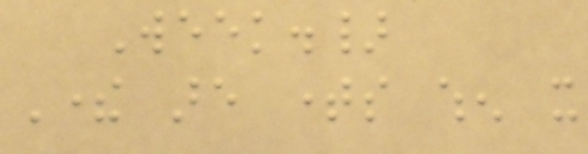Week.}
There are times when it
